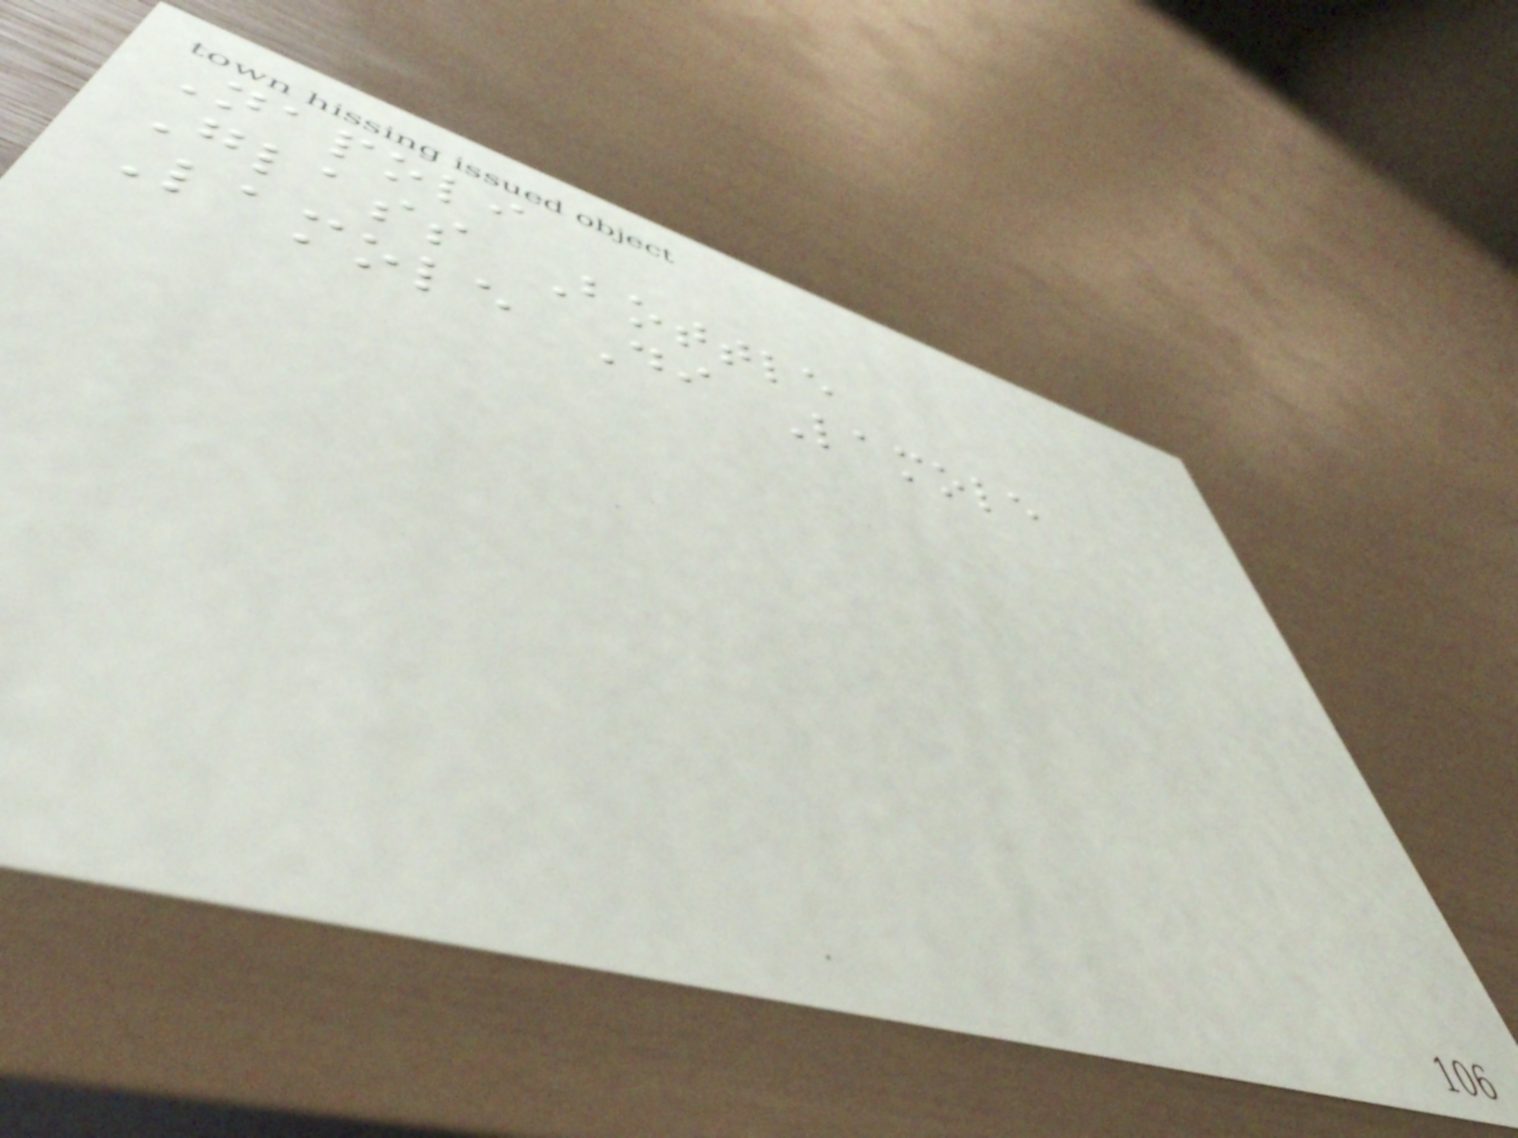Napoli
Glass Bottle
Lamole Di Lamole
